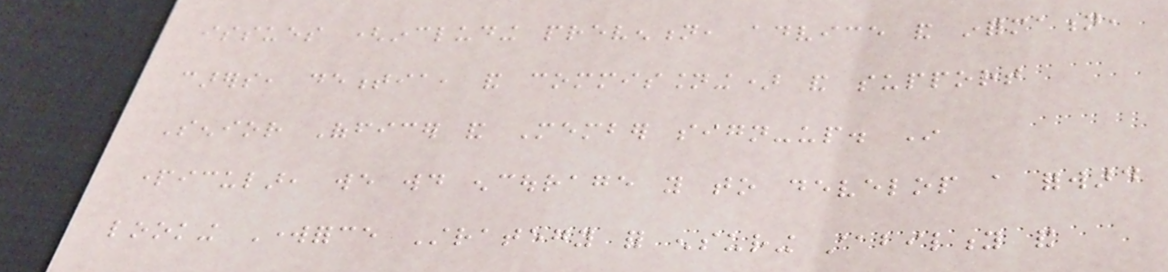issues (including prevention, advice and information,
carers, dementia, and commissioning) and support
Senior Officer and Member sign-up. In
particular, we would encourage you to develop a forward
looking Workforce Strategy for ensuring stability and
